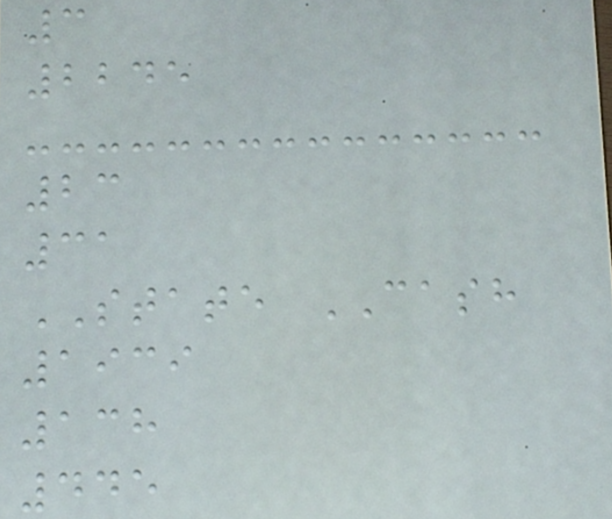3
2245
23
31
STATE CASH
1939
138
445
